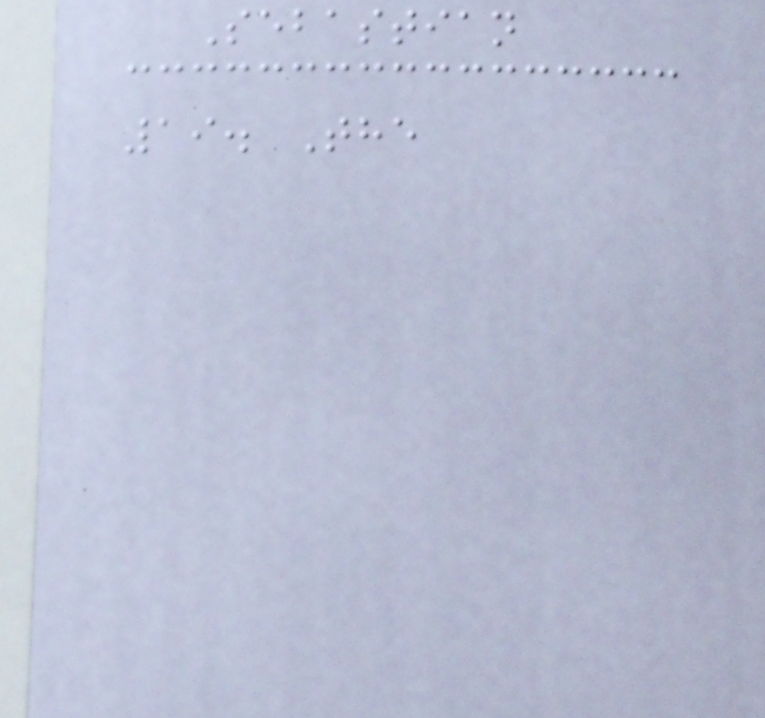Sebastian
19. The
